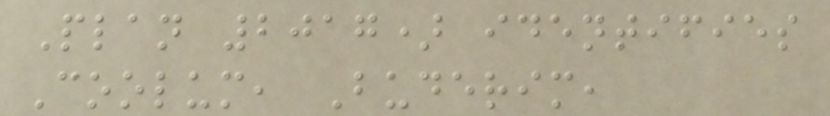Plan 2017) identifies
Coolum, Buderim,
